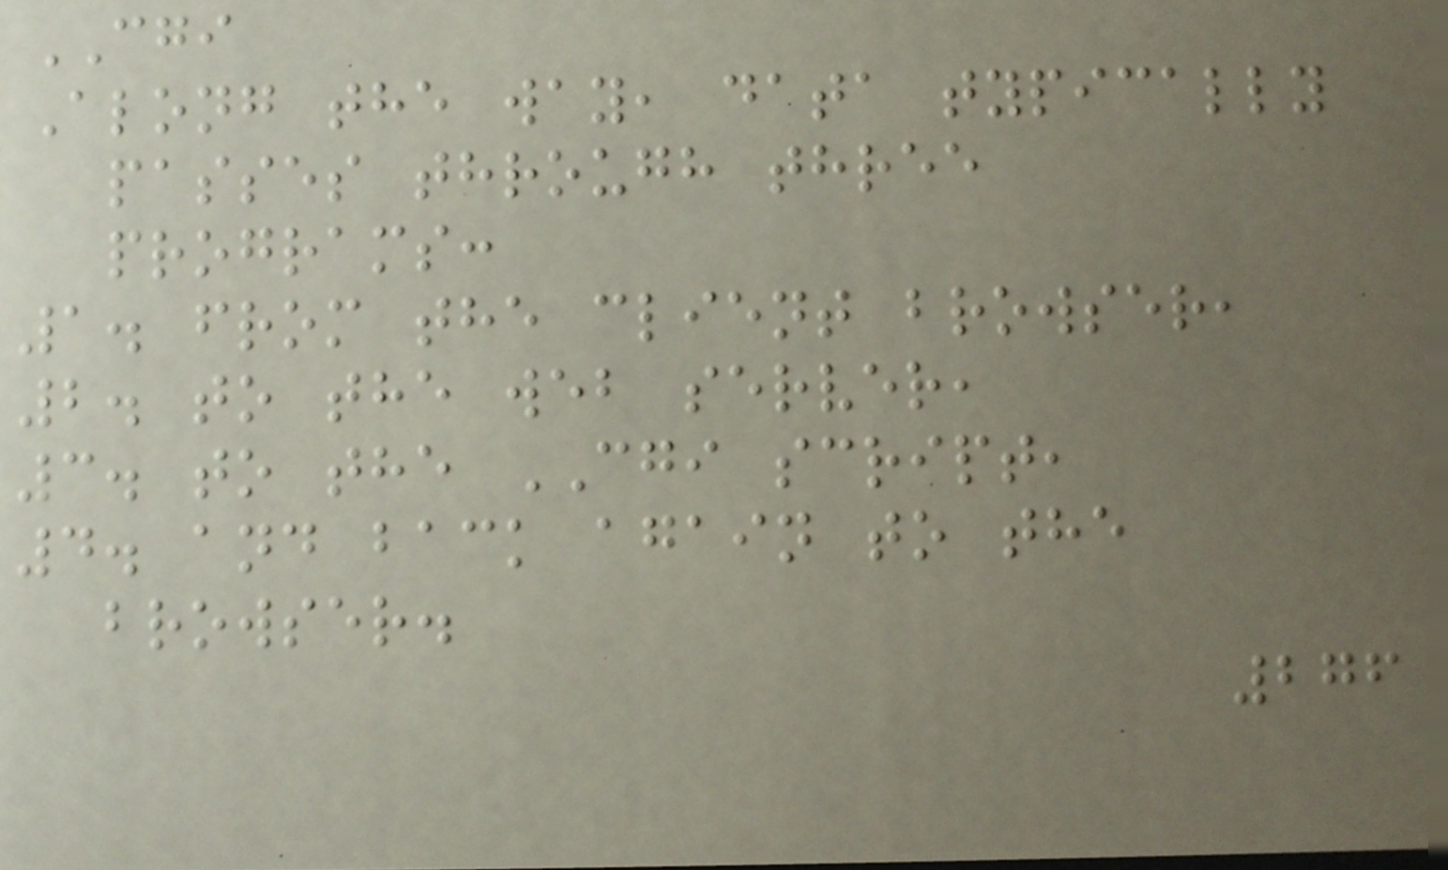CGI
Along the way, data typically
passes through three
programs:
1. from the client browser,
2. to the web server,
3. to the CGI script,
4. and back again to the
browser.
276
